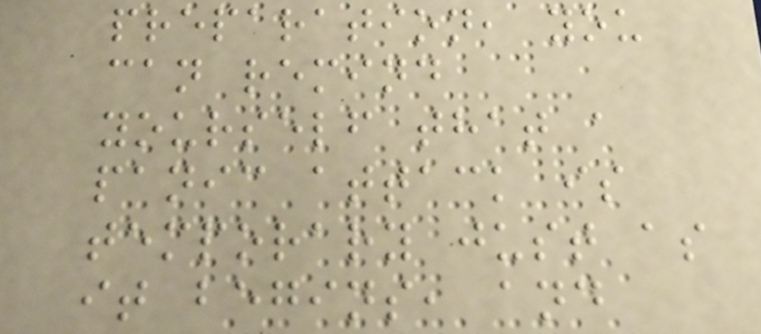preparation, you
can remind
yourself that a
panic attack is
temporary just as
it begins, and
